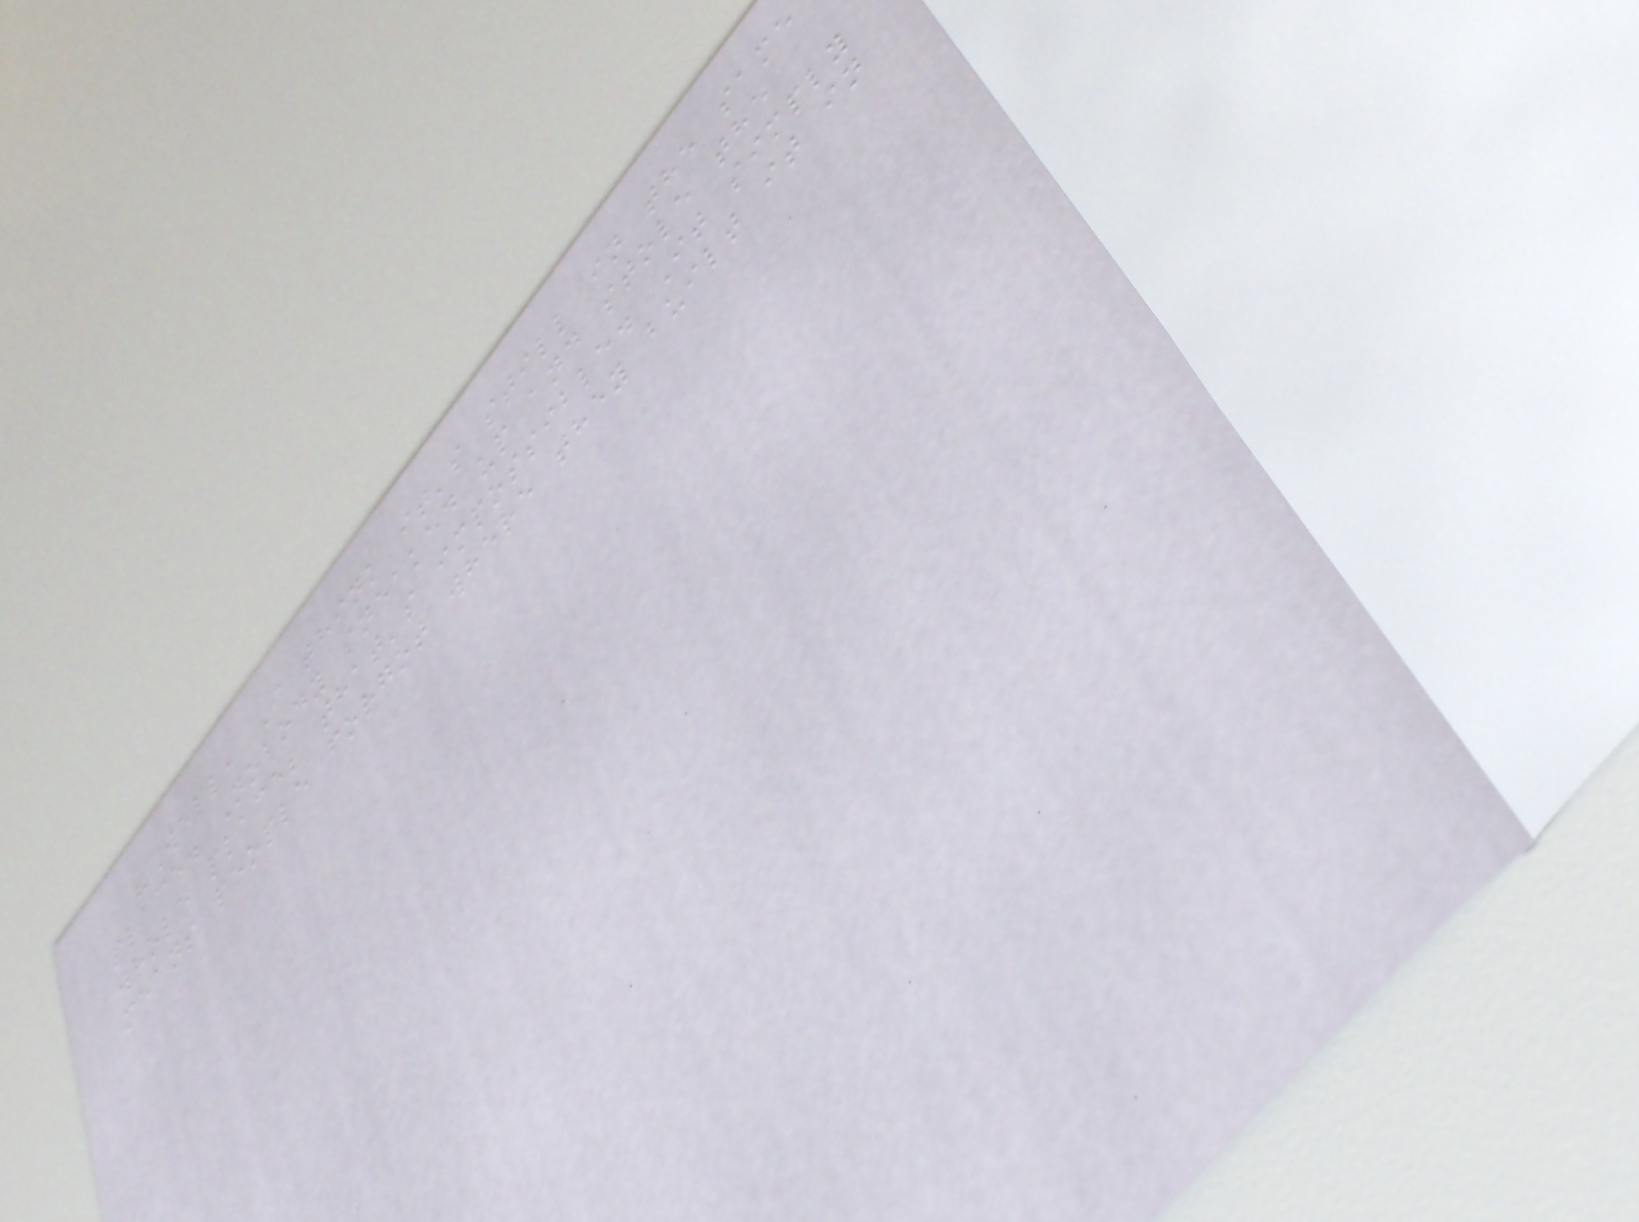"Well, I think it's still in the same
place. Nobody sneaked up and stole the
whole place; that's impossible. It simply
means people forgot where they built it in
